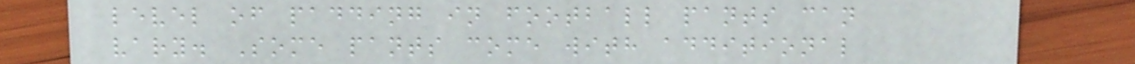level of padding in football pants can
vary. Some pants come with additional
